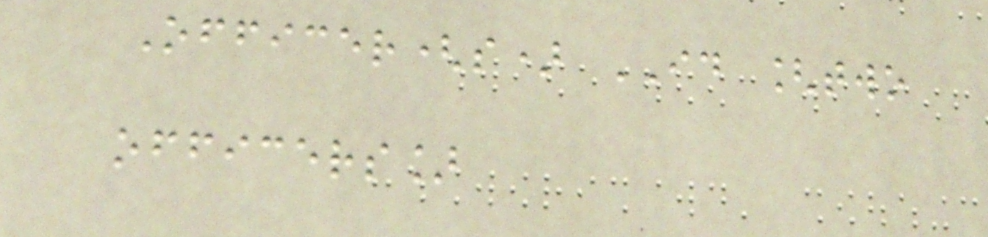Officer(s) ID [two
officers]
